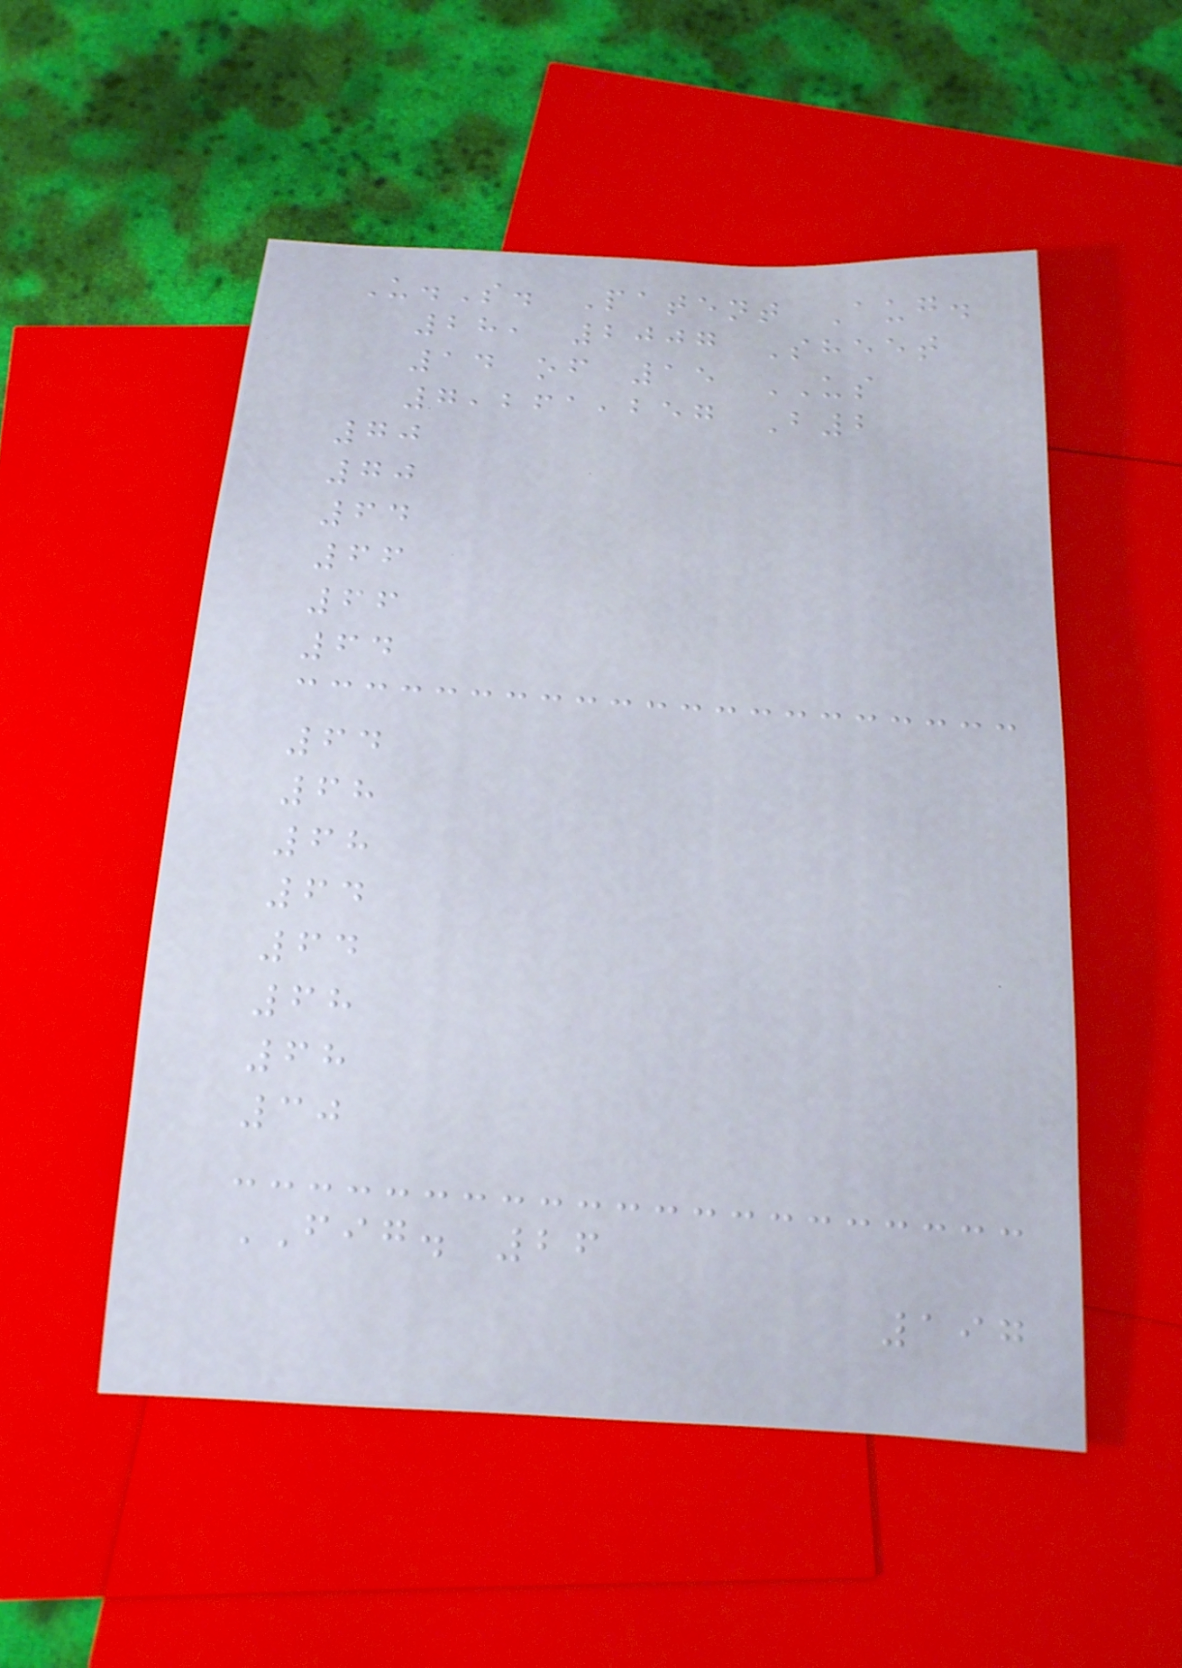U.S. Patent Aug.
28, 2007 Sheet
14 of 15 US
7,261,257 B2
70
70
64
66
66
64
64
68
68
64
64
68
68
30
FIG. 26
197
